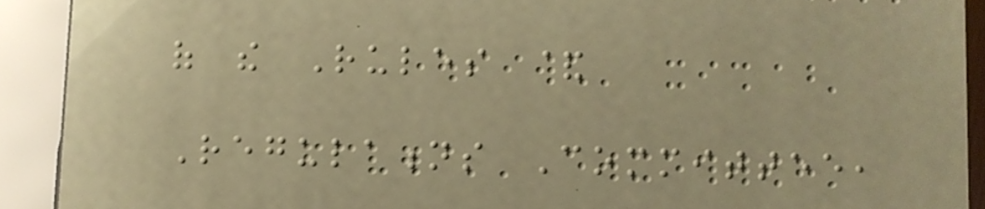of the Rules &
Regulations Committee,
